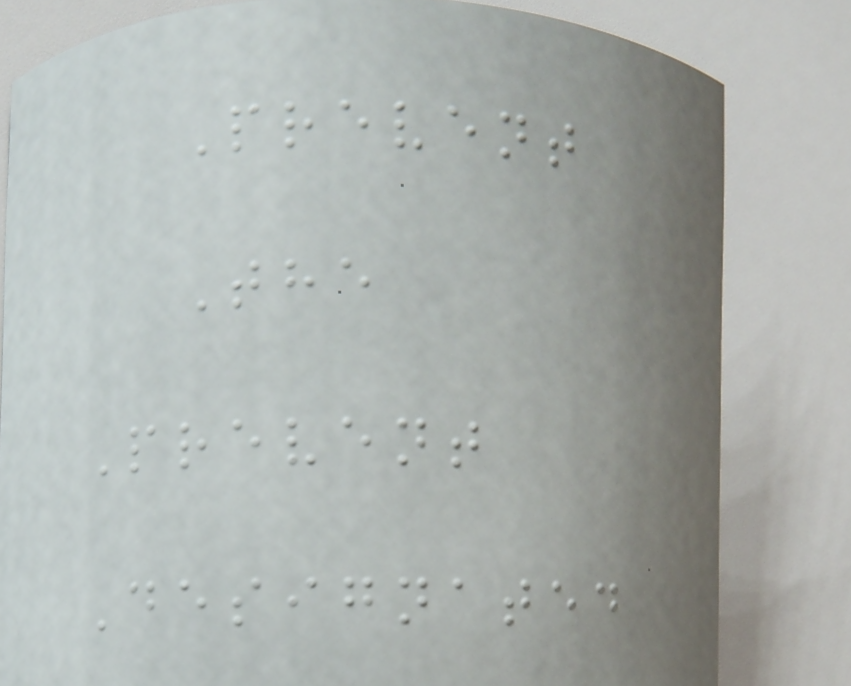Prevent
The
Prevent
Designated
